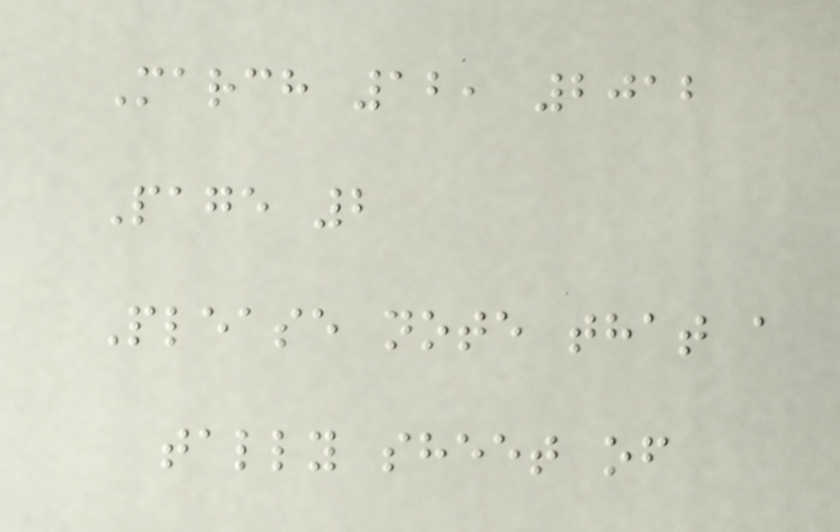March 12, 2012
Page 2
Please note that a
tally sheet of
